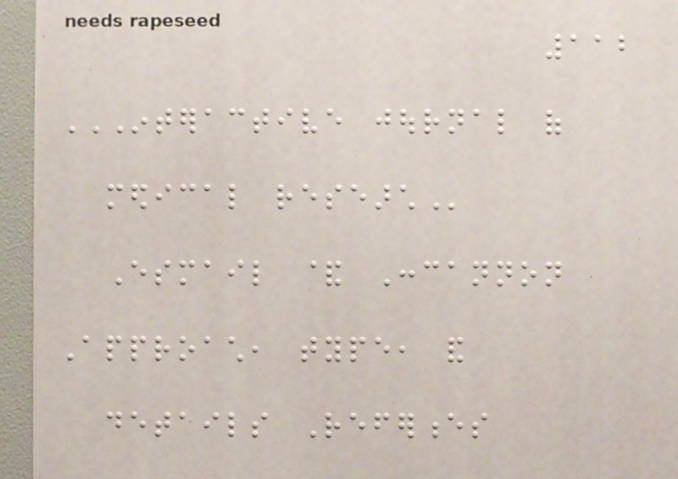112
INTERACTIVE JOURNAL OF
MEDICAL RESEARCH
Esmail & Concannon
Approach, type, and
details References
